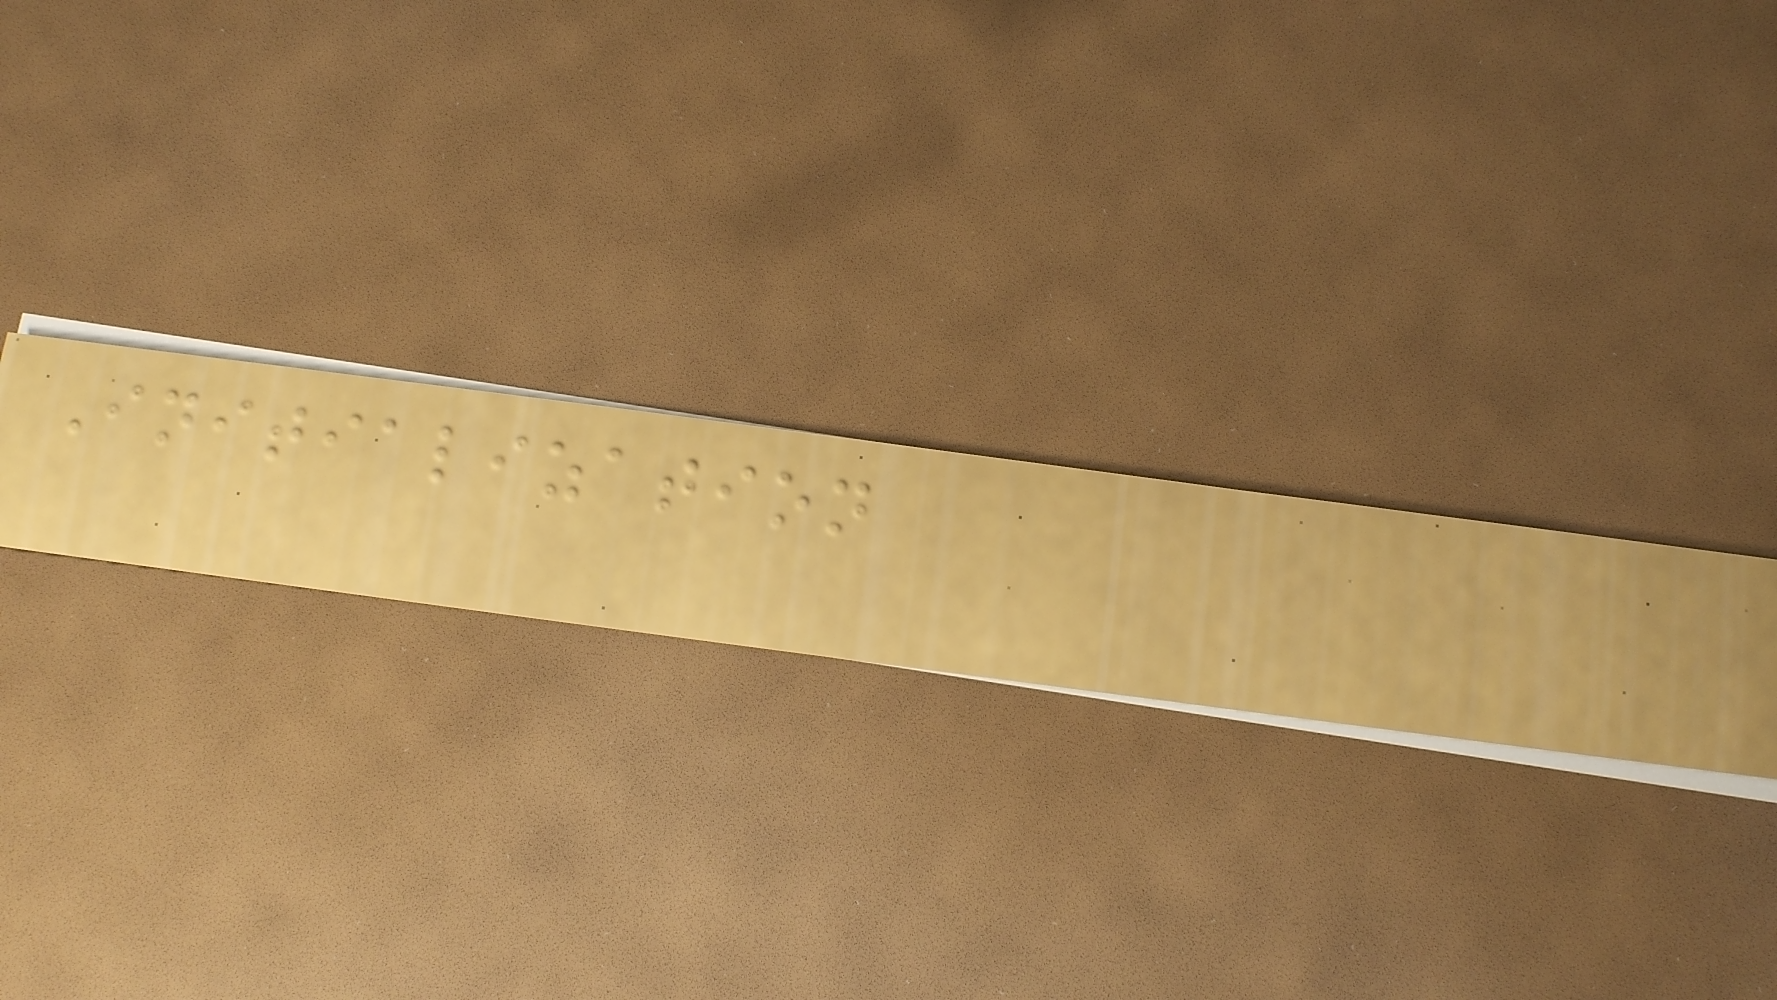Initialization
